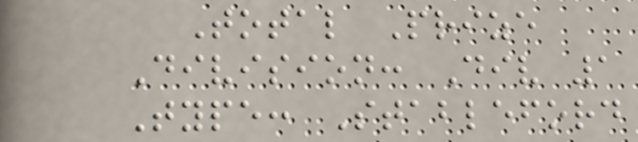Total Prize
Division: Div 1
Type: Stableford
